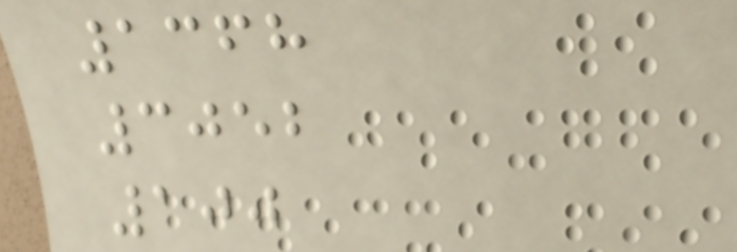1368
3052
100
